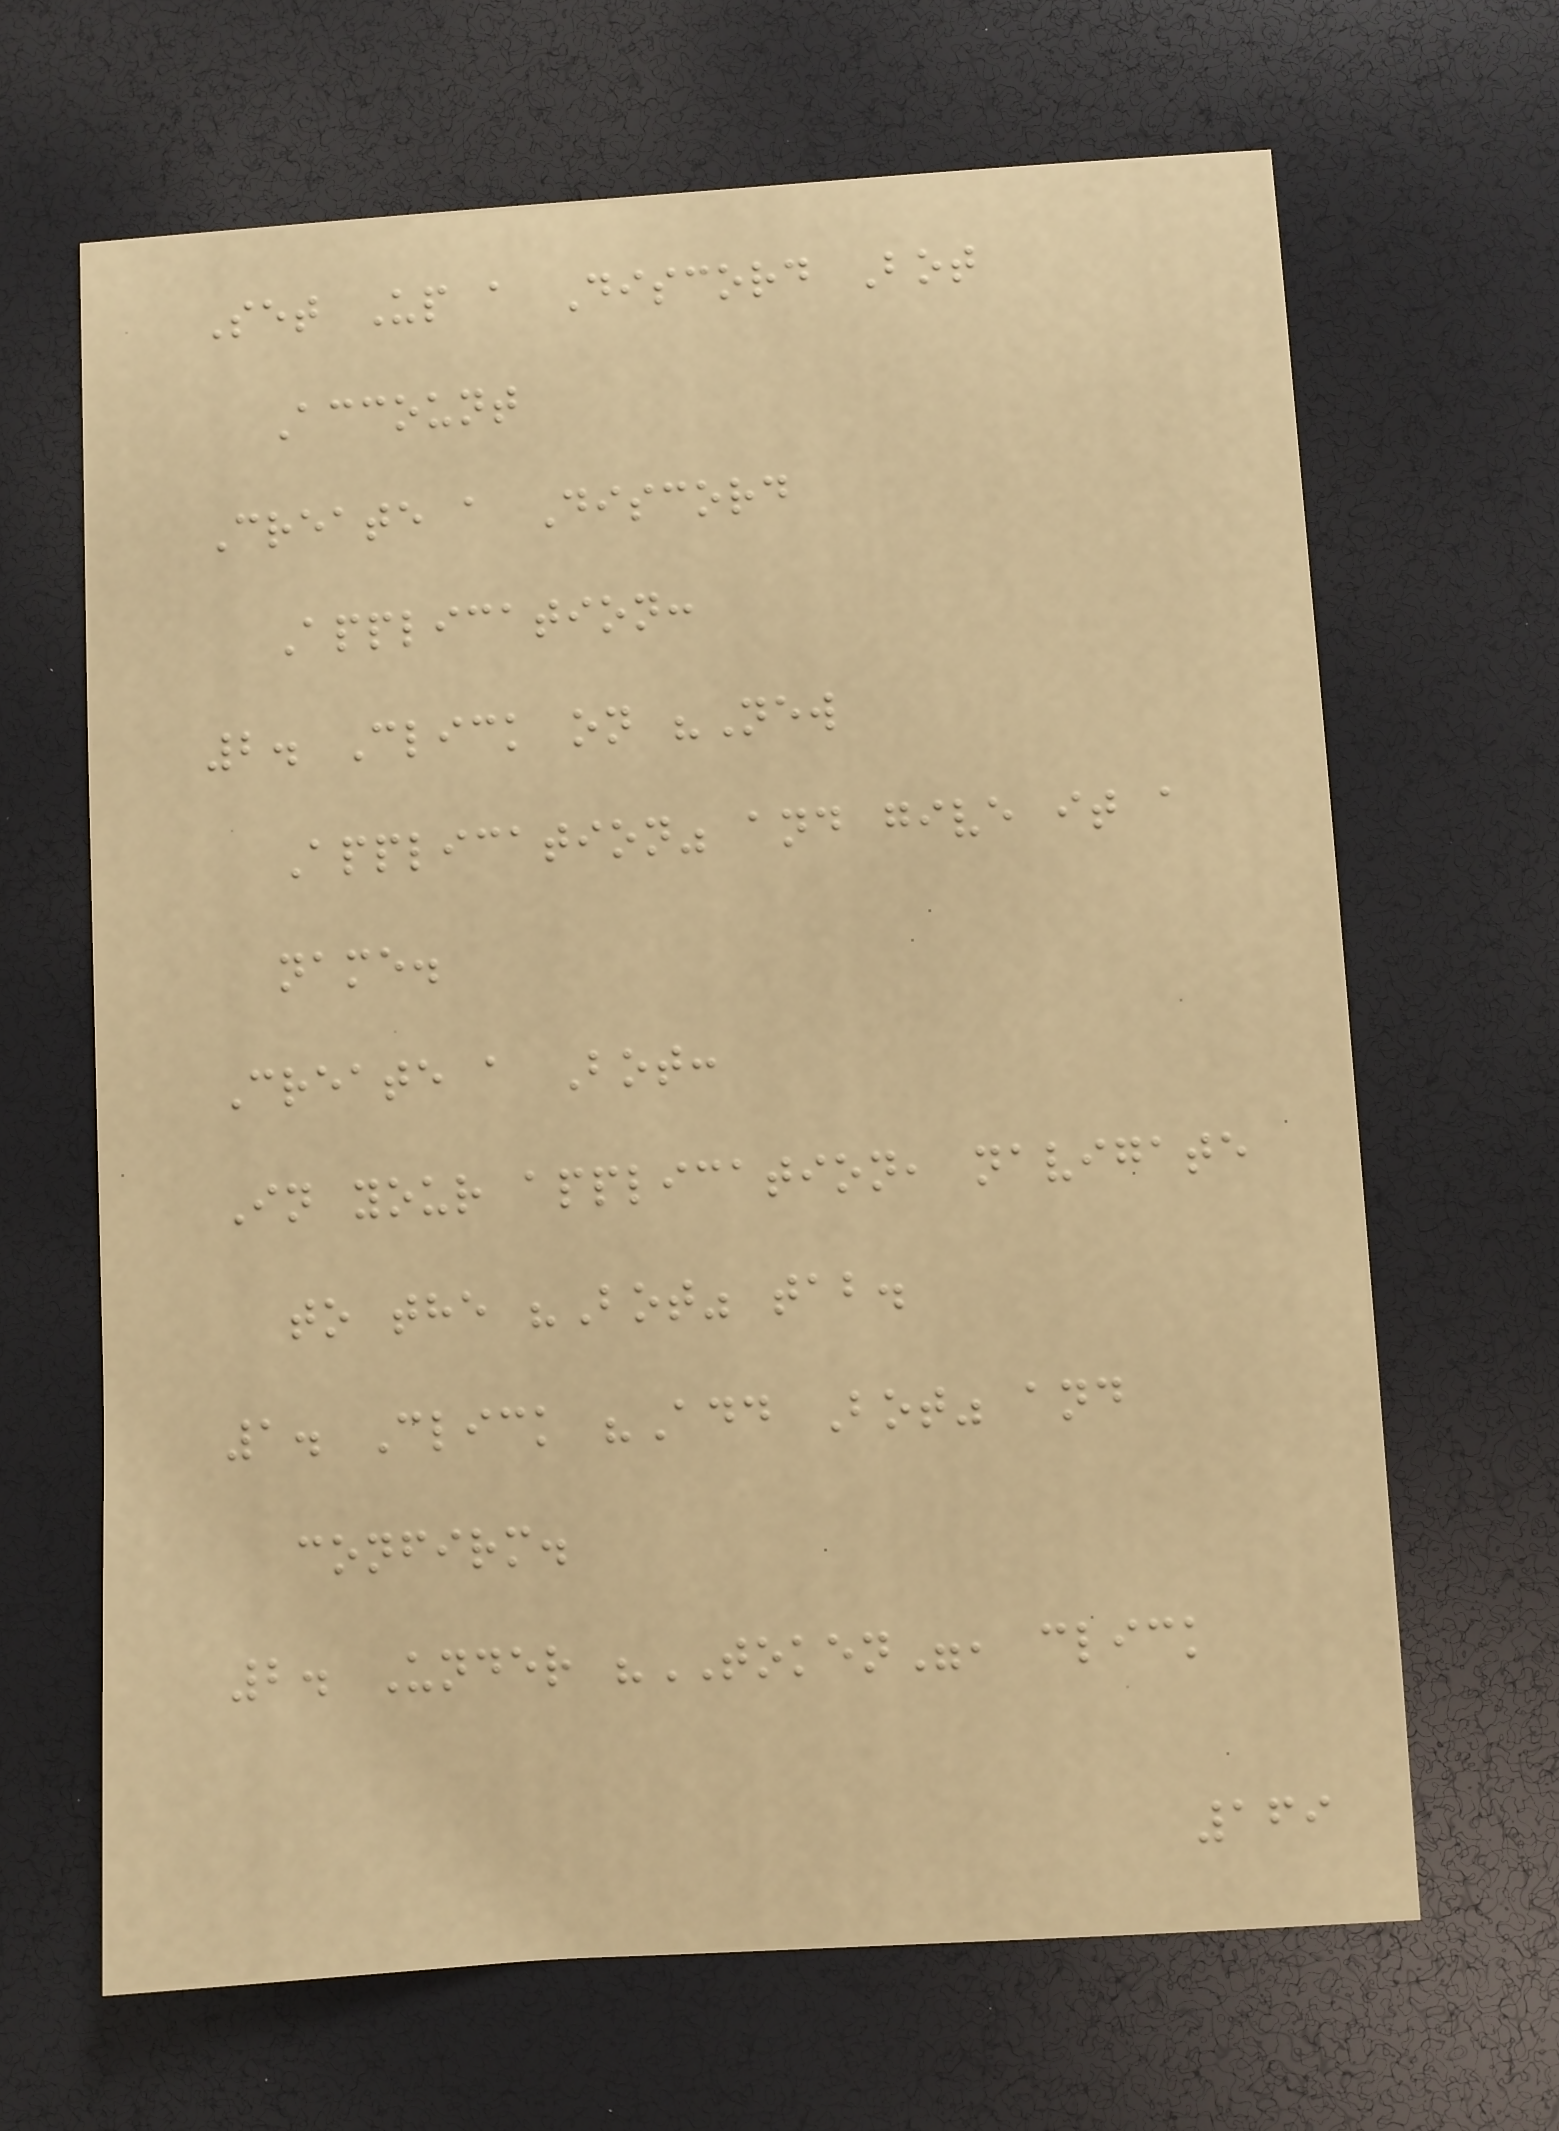Set Up a Discord Bot
Account
Create a Discord
Application:
2. Click on "New
Application" and give it a
name.
Create a Bot:
In your application, navigate
to the "Bot" tab.
1. Click "Add Bot" and
confirm.
2. Under "TOKEN", click
169
